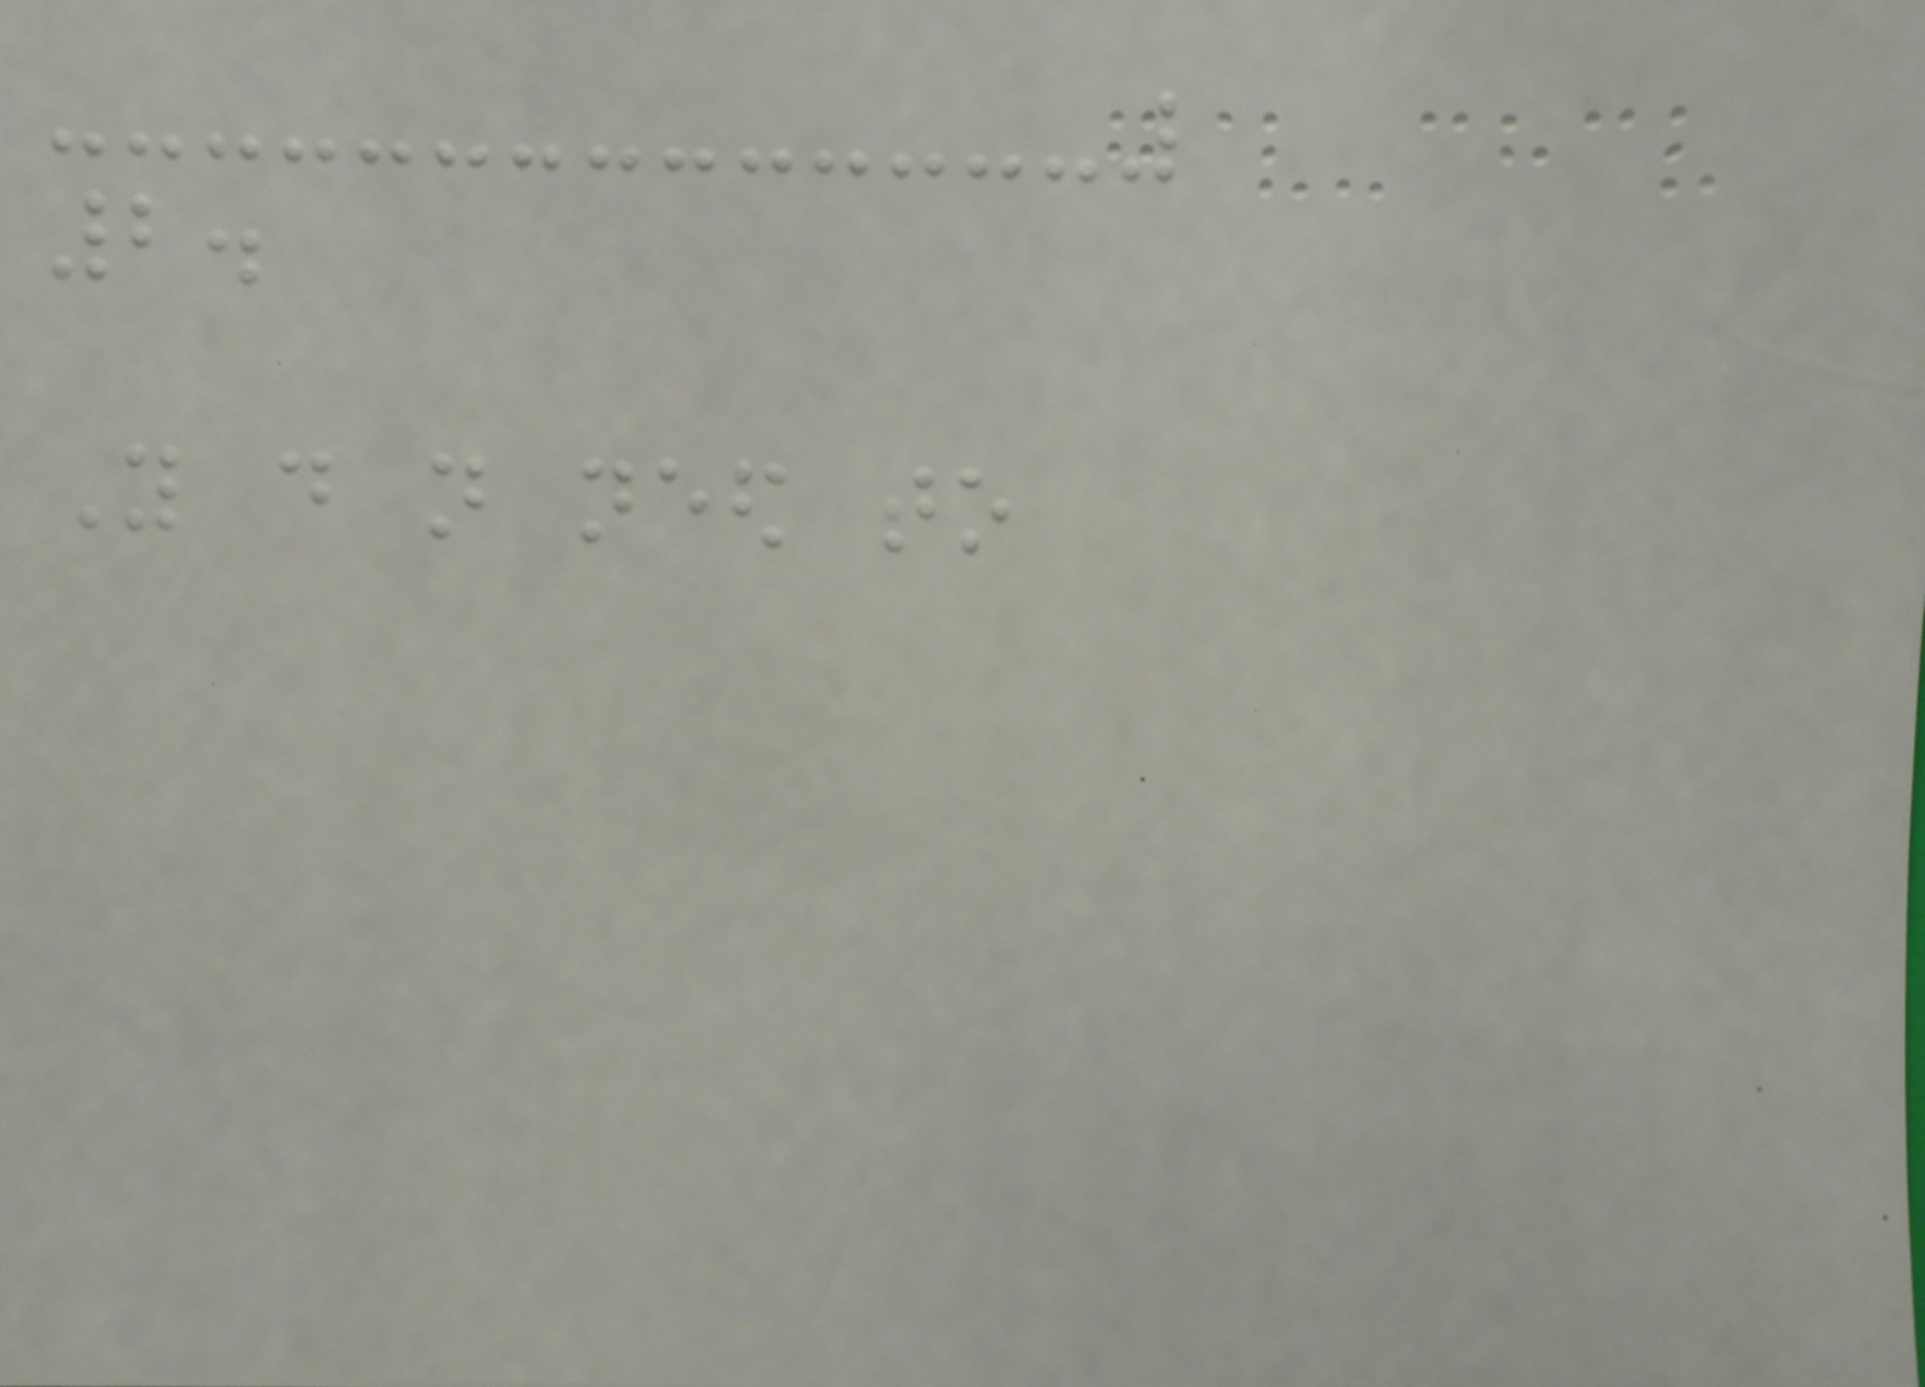2.
You do not need to
